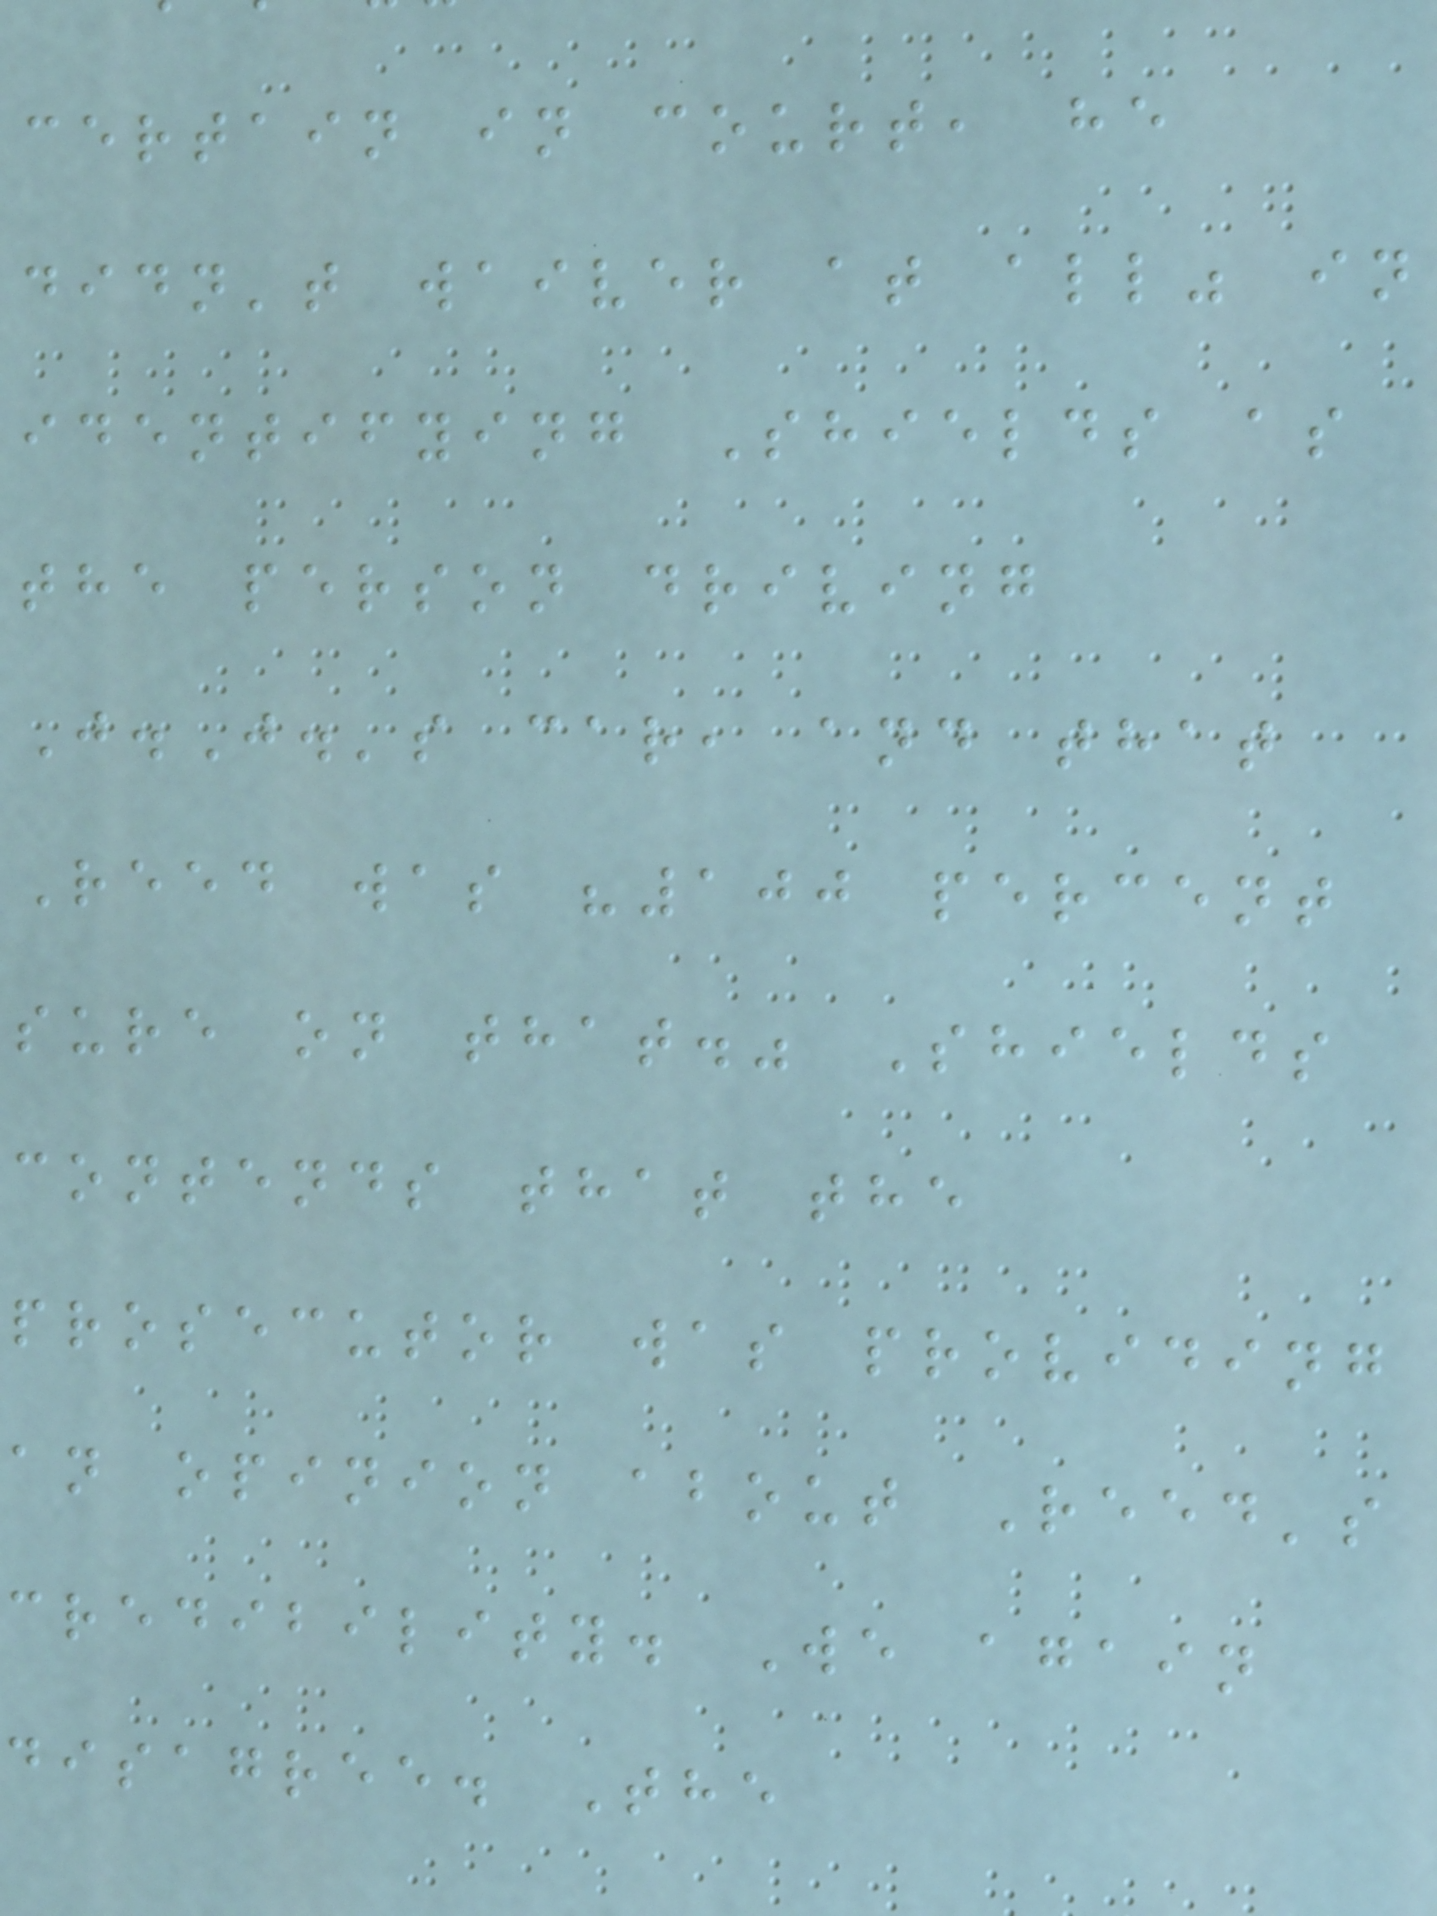certain in court, he
didn't waiver at all" in
identifying Shields as
the person driving
J.J.'s car, and that
Reed was "100 percent
sure on that." Shields
contends that the
prosecutor was providing
an opinion about Reed's
credibility. We again
disagree. The
